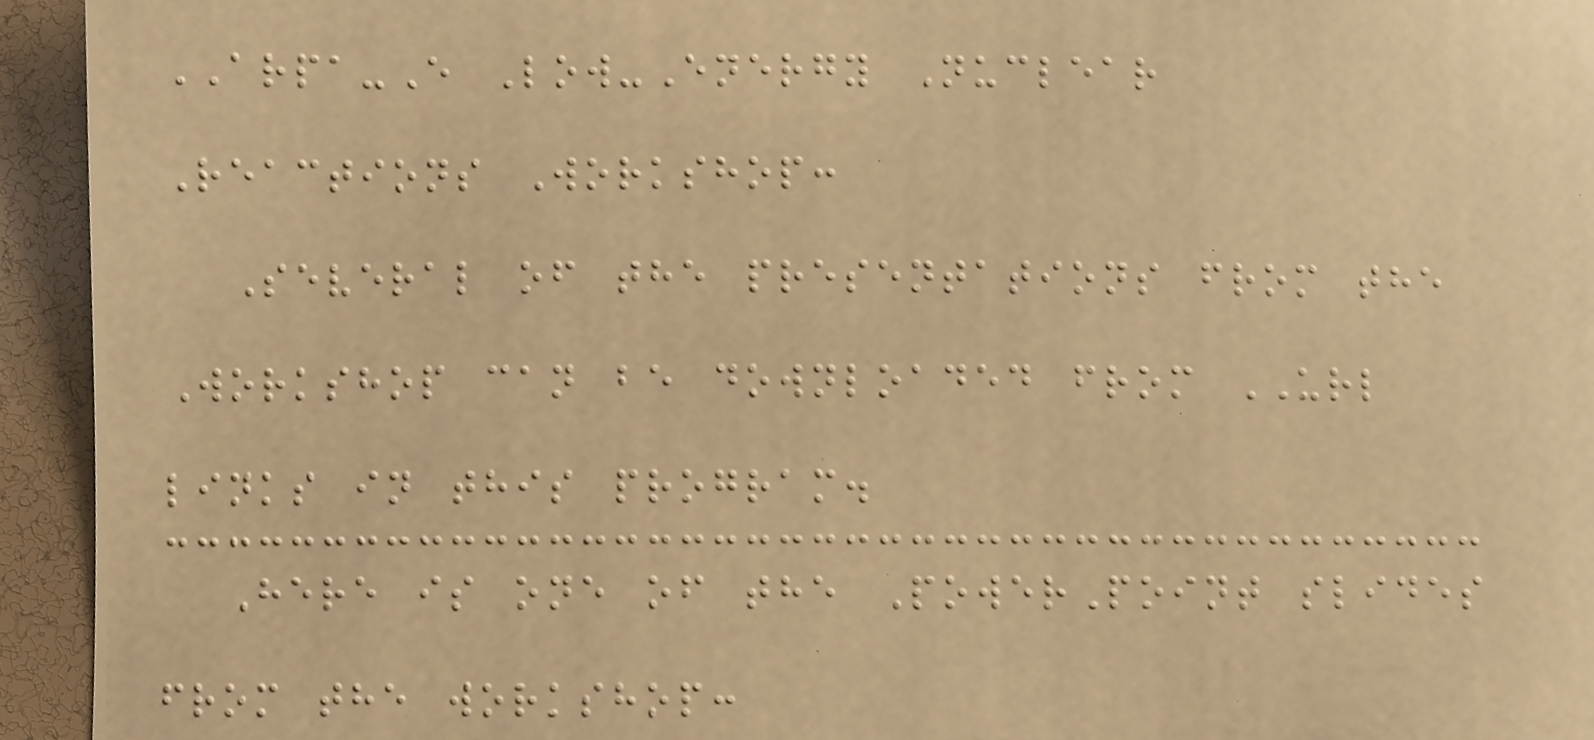ARPA-E Low-Energy Nuclear
Reactions Workshop:
Several of the presentations from the
Workshop can be downloaded from URL
links in this program.
Here is one of the PowerPoint slides
from the workshop:
